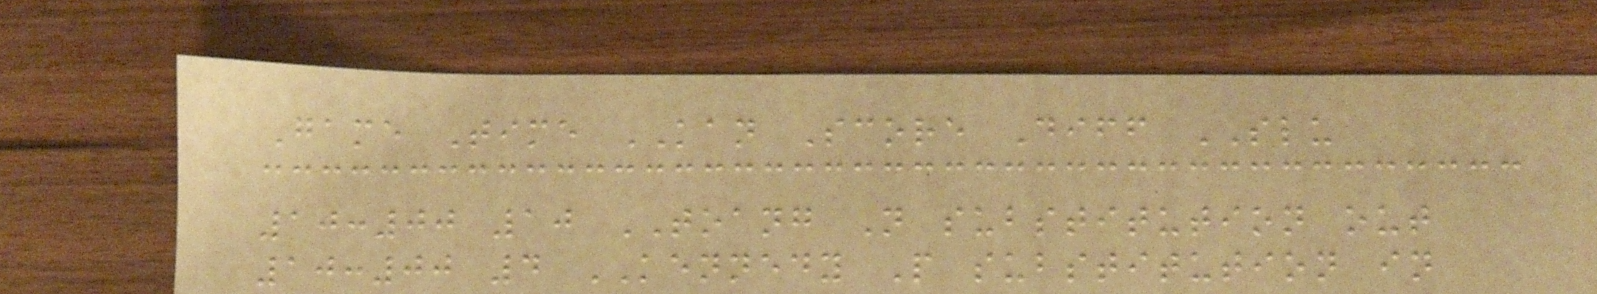Game Time KAN Score Diff SLU
10:00 10 TOANG N substitution out
10:00 4 KENNEDY P substitution in
